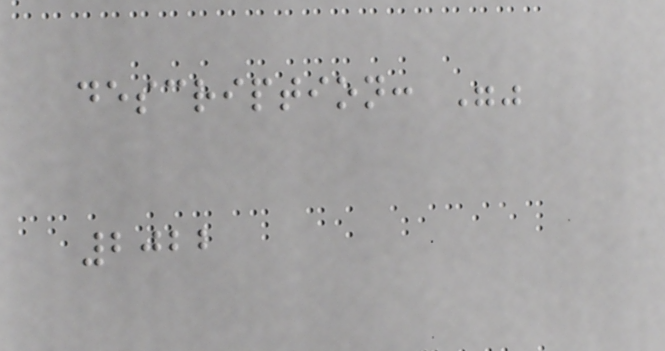description: ""
2022
